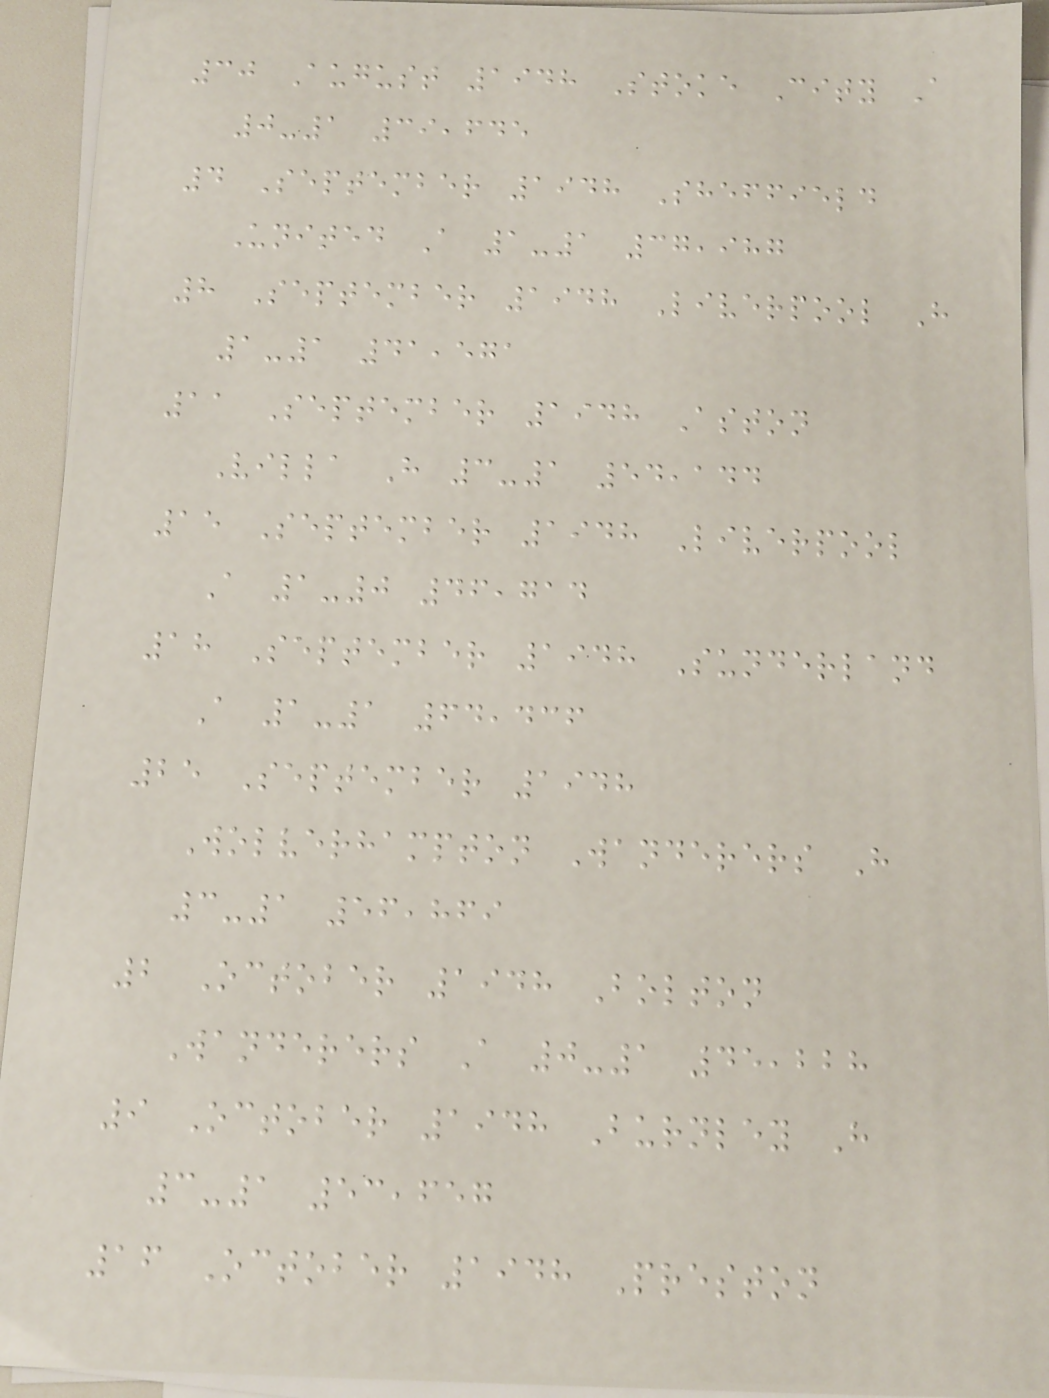30 August 1948 Stoke City A
0-1 39,645
4 September 1948 Sheffield
United A 1-1 37,987
8 September 1948 Liverpool H
1-1 41,571
11 September 1948 Aston
Villa H 3-1 54,144
15 September 1948 Liverpool
A 1-0 46,714
18 September 1948 Sunderland
A 1-1 64,436
25 September 1948
Wolverhampton Wanderers H
3-1 56,869
2 October 1948 Bolton
Wanderers A 0-1 45,228
9 October 1948 Burnley H
3-1 53,657
16 October 1948 Preston
